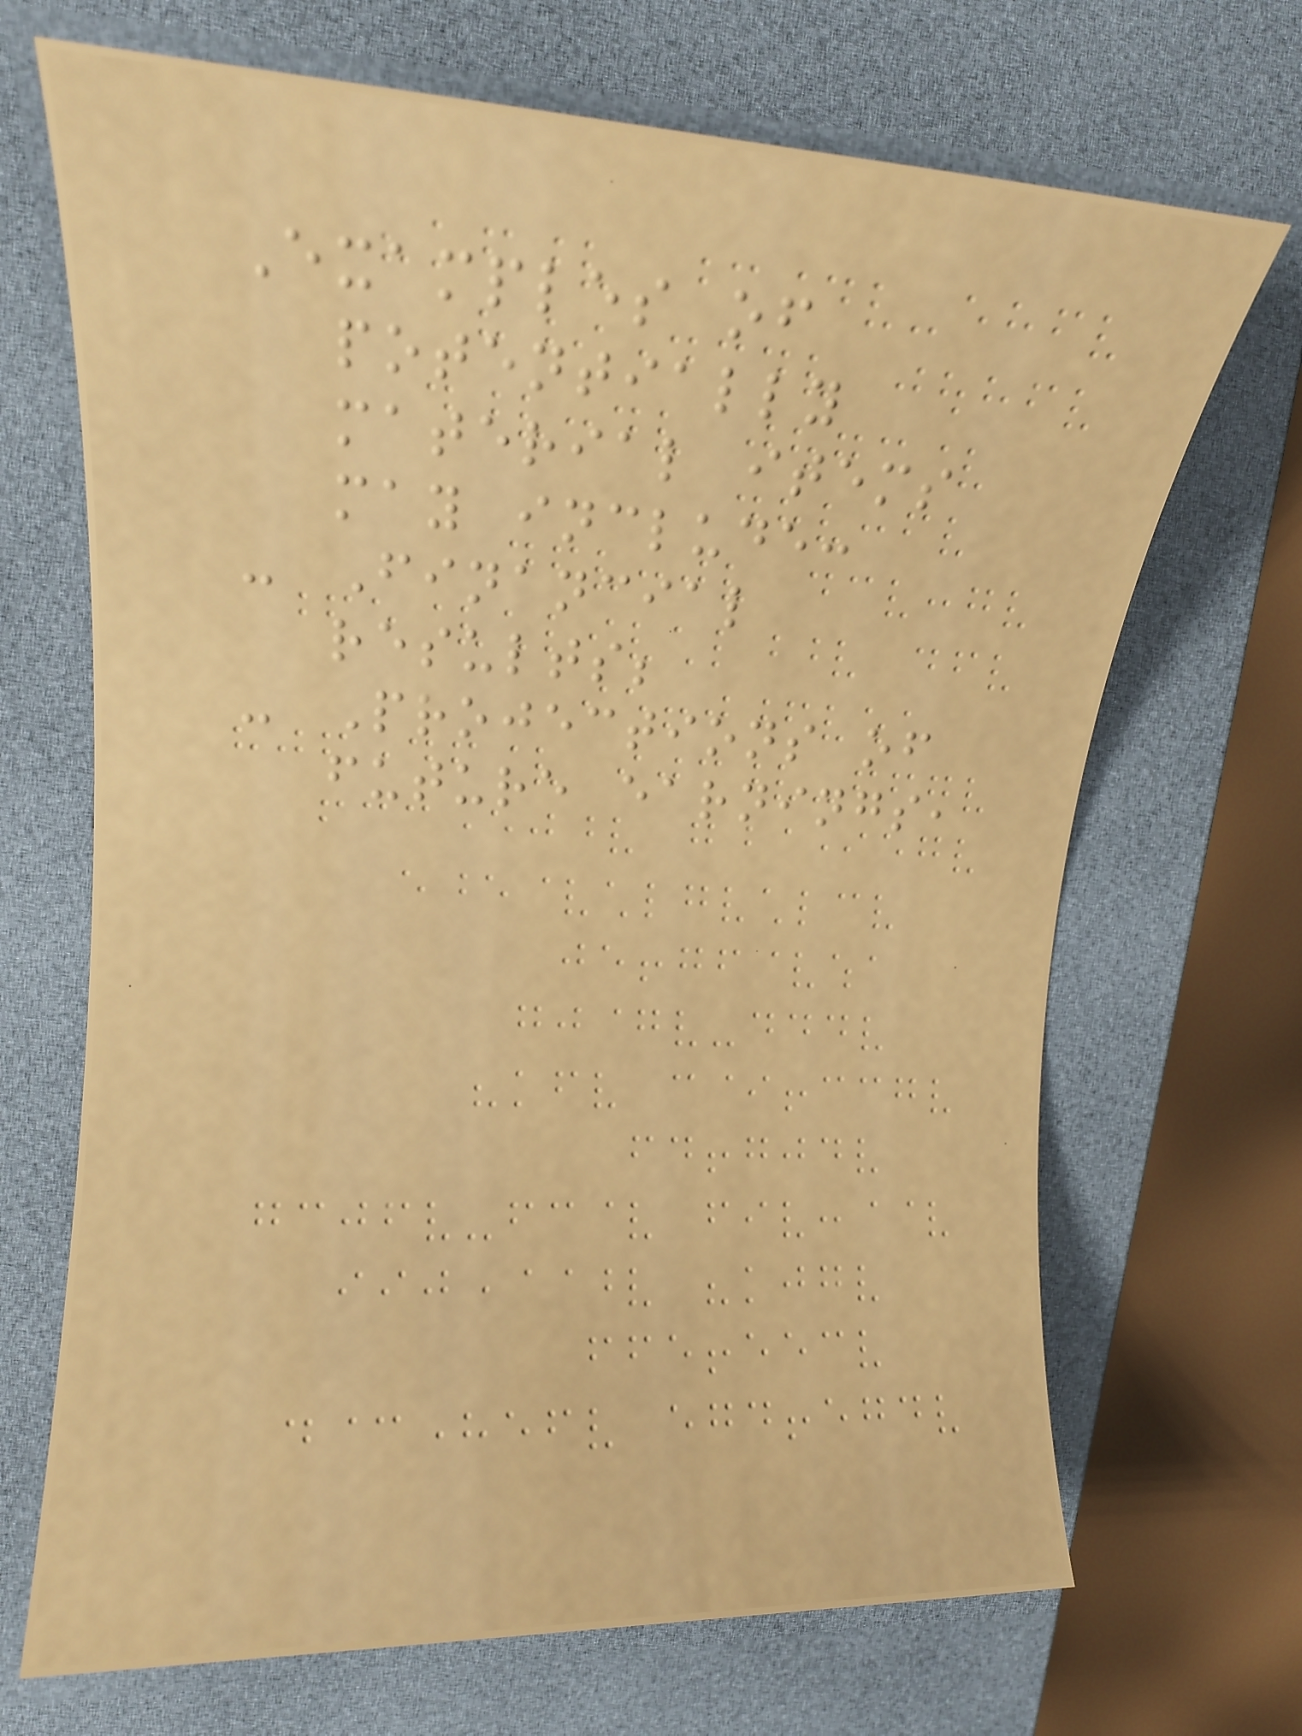Examples of
potentially
material items
may include:
- Financial
results;
- Projections of
future earnings,
